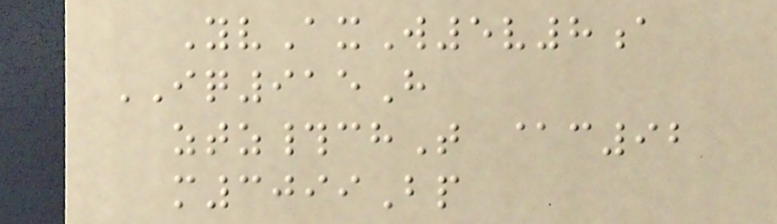YvAxW5v8a
IQ915H
ztz#chT @c92
m3099Bp
